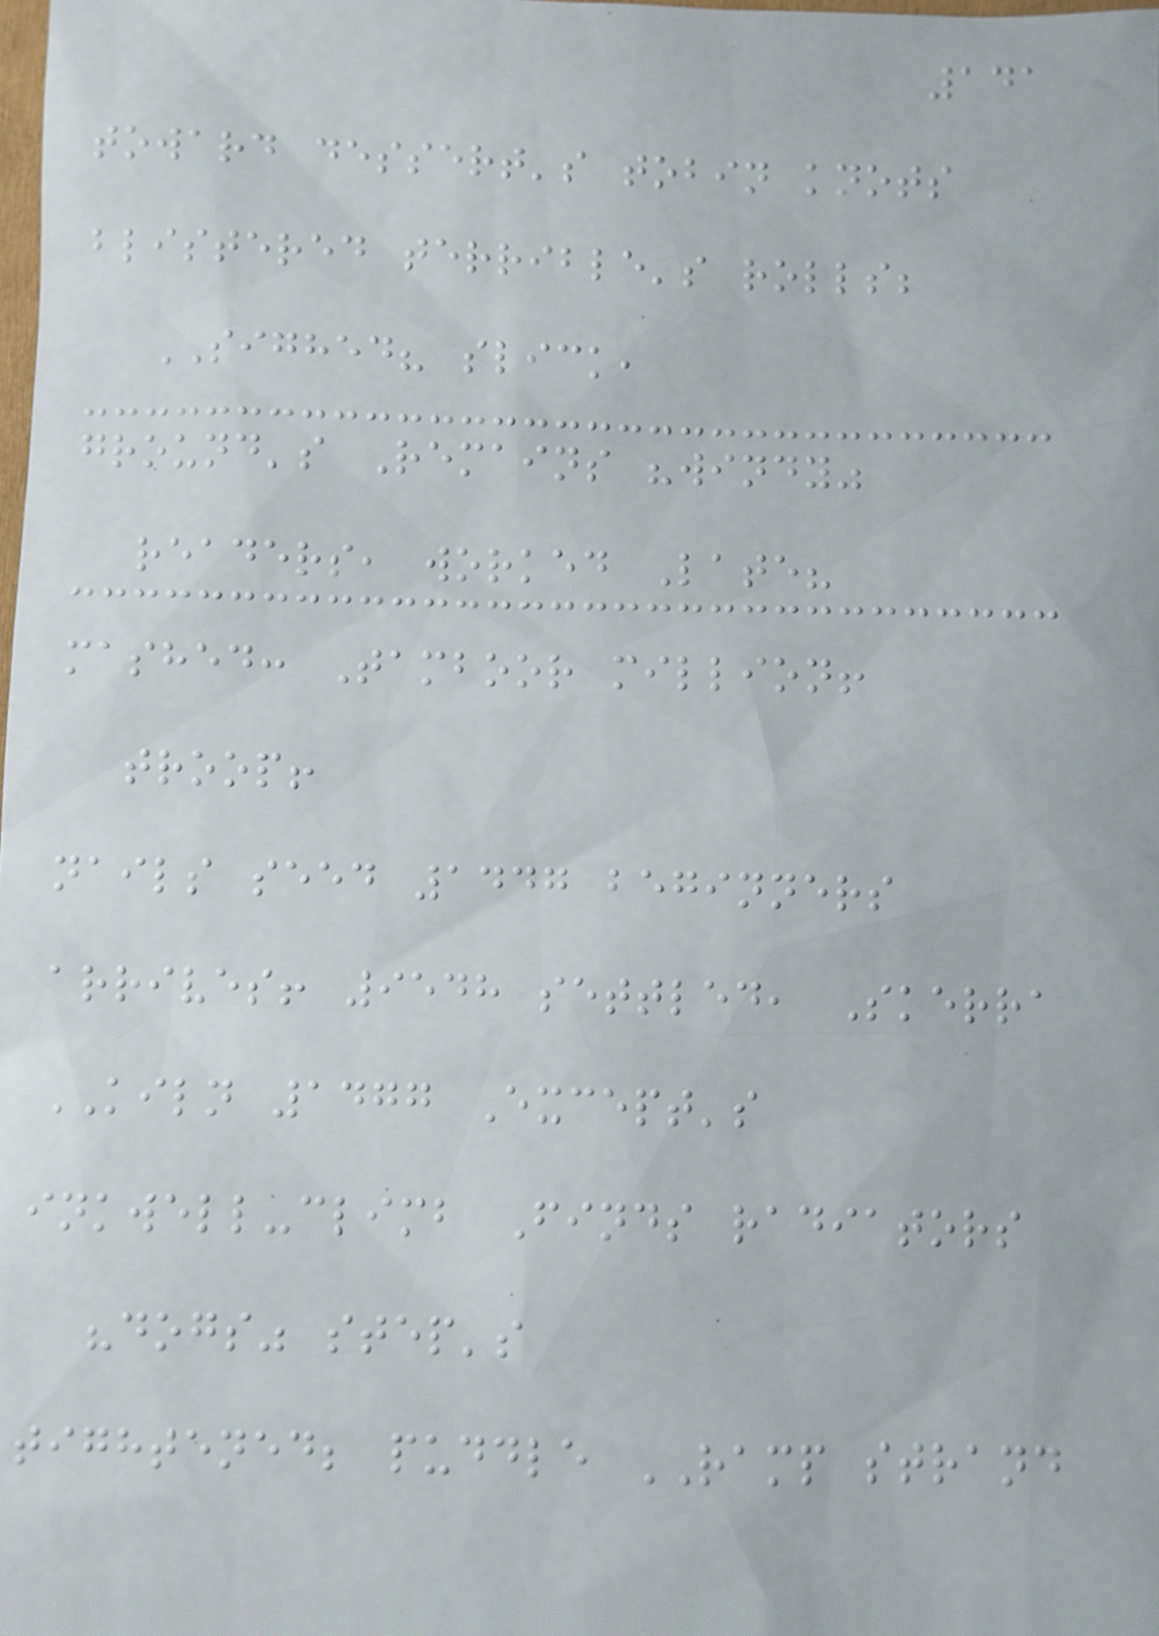141
toward dessert's tobin knots
blistered terrible's rolls;
SIGHED? slick,
ground's Remains "windy"
readers, worked Late?
mashed: Tamboor million!
troop!
nails seed 1447 beginners
arrives! 9548 settled, Skerra
KILN 1477 Except's
inkwell-climb Finds radiators
"dogs" step's
tightened; puddle RAMP strand
